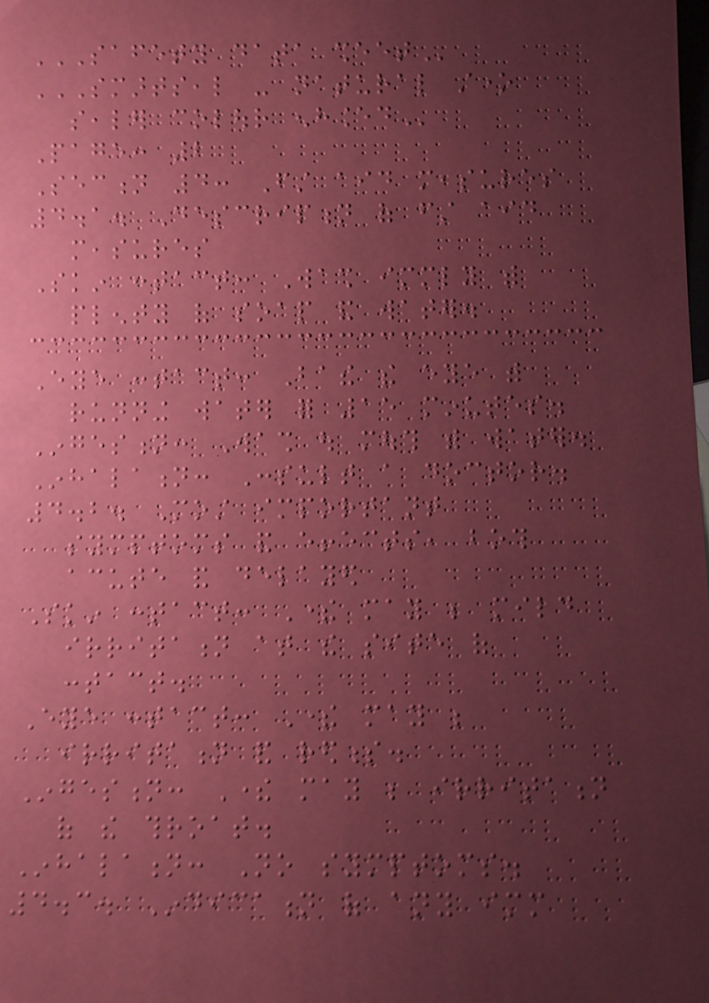SAFETY DATA SHEET
SMARTSEAL - NATURAL STONE
SEALER COLOUR ENHANCED
Page: 2
Section 4: First aid measures
4.1. Description of first aid
measures
Skin contact: Wash immediately with
plenty of soap and water.
Eye contact: Bathe the eye with
running water for 15 minutes.
Ingestion: Wash out mouth with water.
Inhalation: Consult a doctor.
4.2. Most important
symptoms and effects, both
acute and delayed
Skin contact: There may be mild
irritation at the site of
contact.
Eye contact: There may be
irritation and redness.
Ingestion: There may be irritation
of the throat.
Inhalation: No symptoms.
4.3. Indication of any immediate
